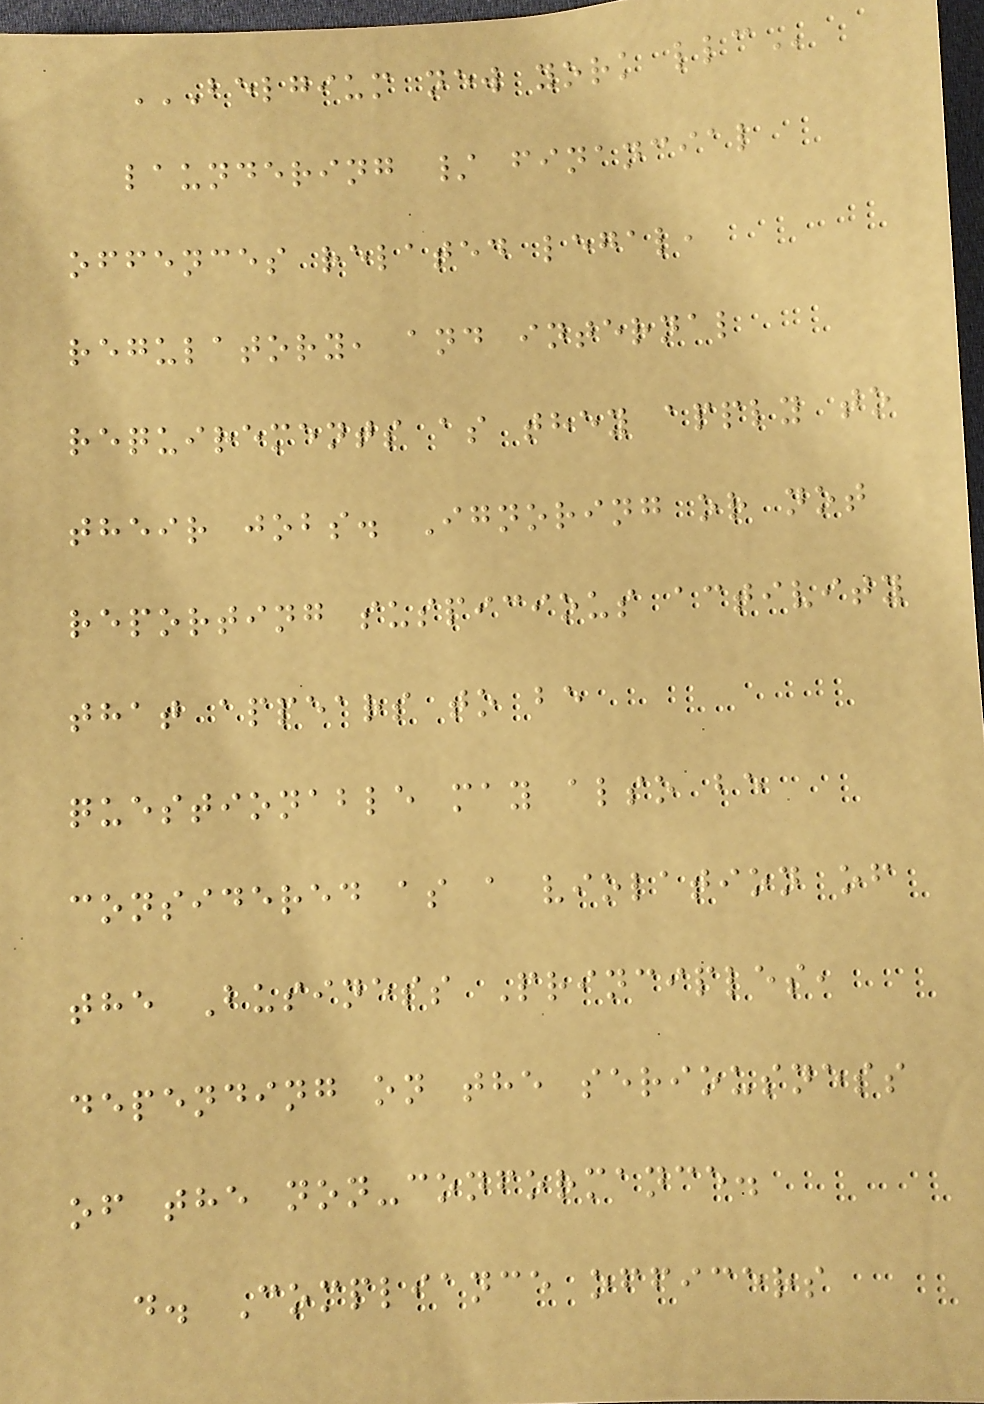BELGIUM NEW YORK LLC
laundering / financial
offences related legal,
regulatory, and internal
requirements as they apply to
their jobs. Ignoring or not
reporting suspicious activity
that appears to be
questionable may also be
considered as a violation of
the Business Principles,
depending on the seriousness
of the non-conformance.
d. Compliance officers
